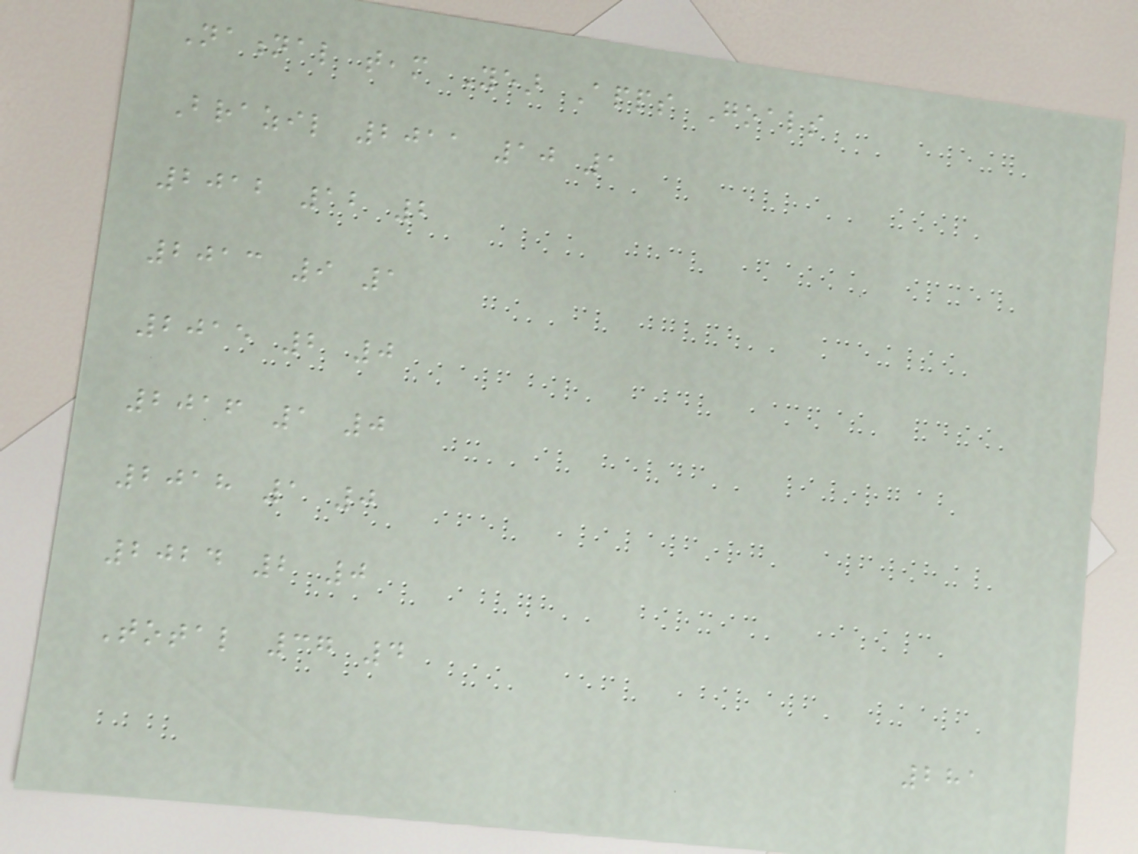National team Year Apps Goals
Brazil 2011 10 1
2012 12 2
2013 9 1
2015 2 0
2016 1 0
2018 1 0
2024 2 0
Total 37 4
281
